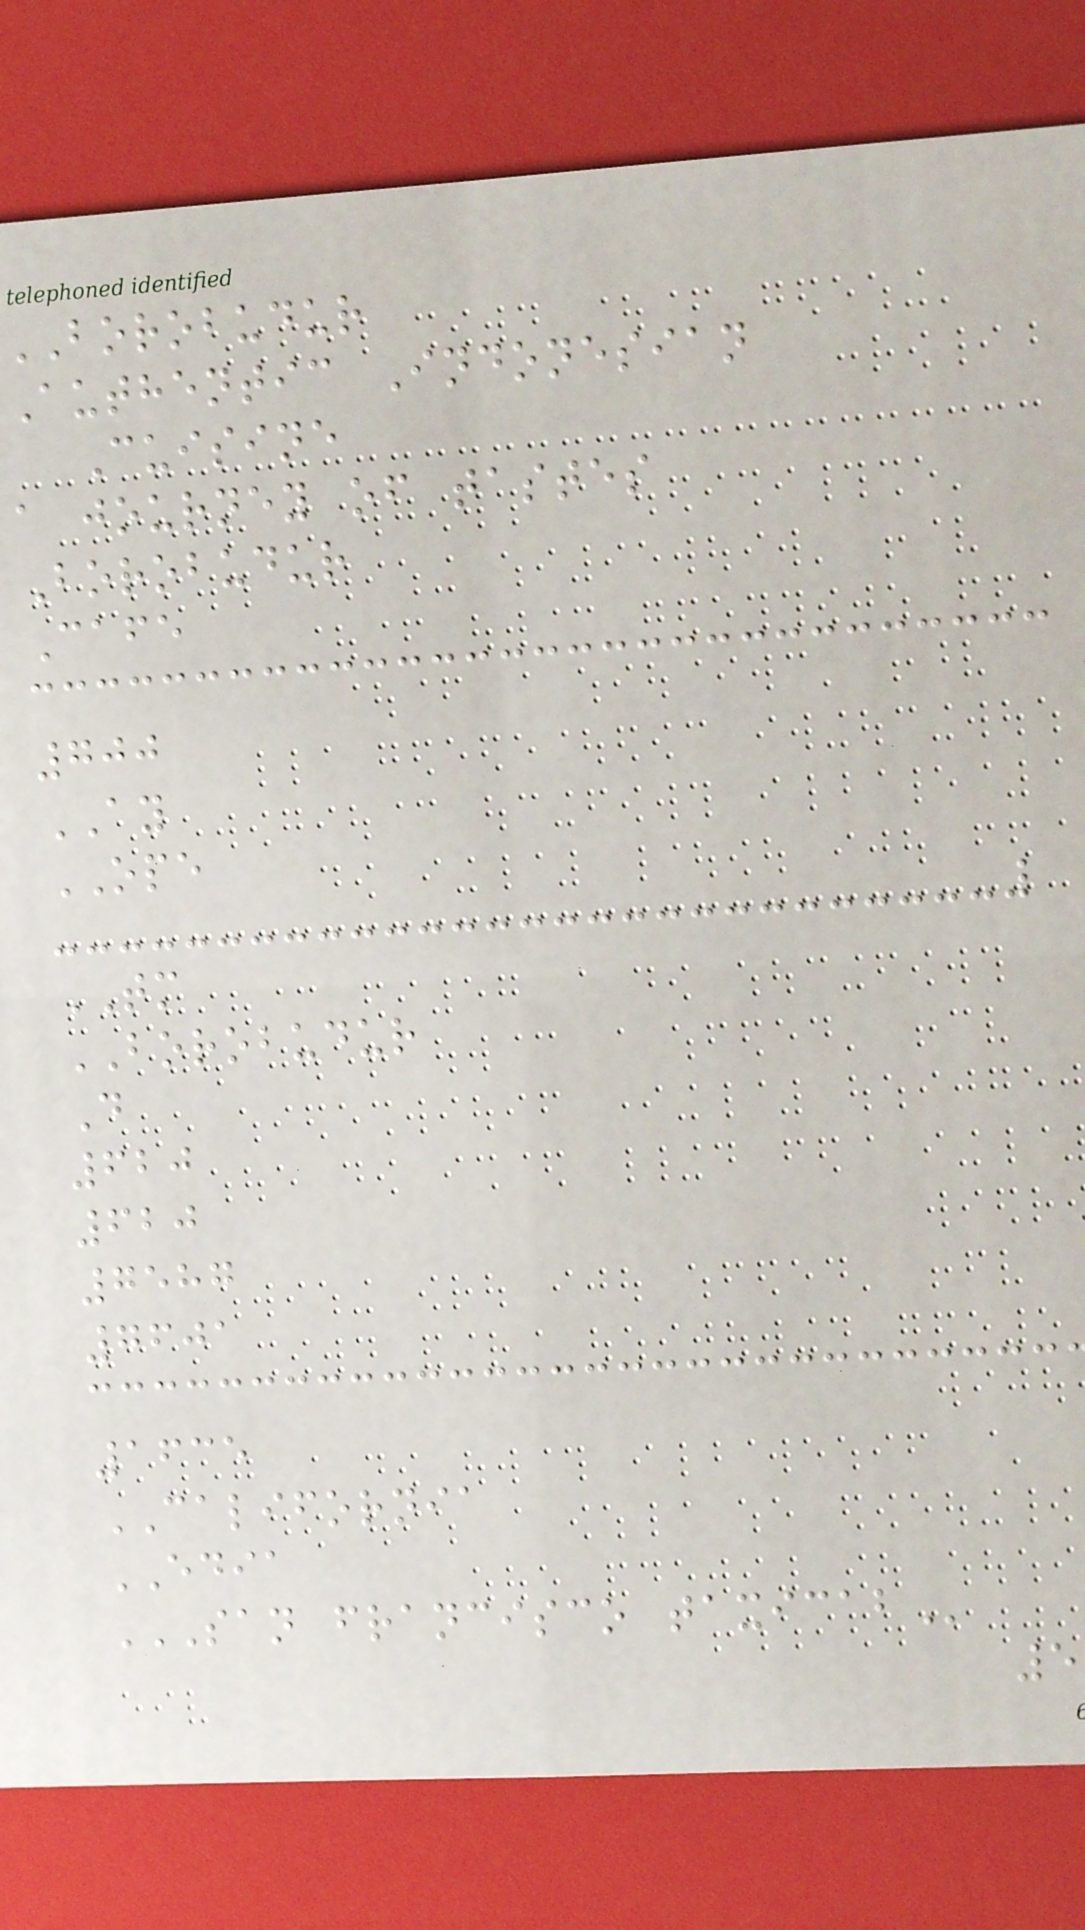BOROBUDUR
Authentic Indonesian
Cuisine
a journey of tastes
Borobudur
Cafe
700
AY
OPE
TM
BOROBUDUR
D
620
620
7587
7601
1635
CALIFORNIA
EDIA
SAN FRANCISCO TAXICAB
